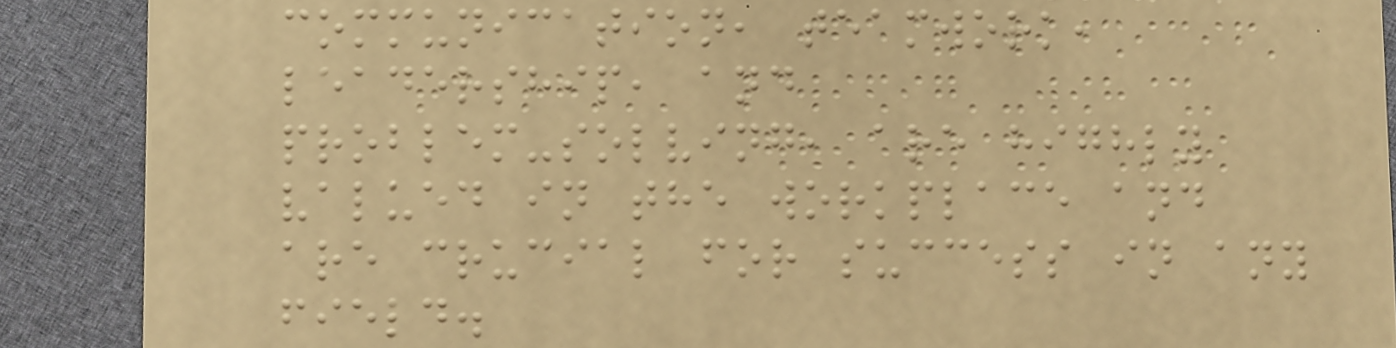communication, teamwork,
leadership, and
problem-solving, are highly
valued in the workplace and
are crucial for success in any
field.
